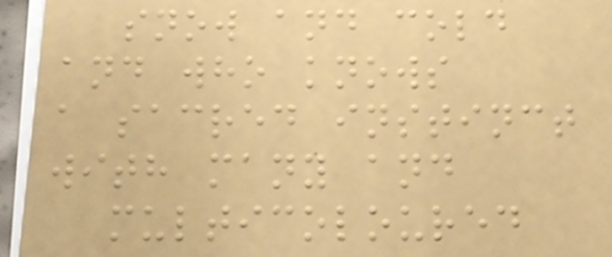snow and cold
and who knows
a sacred instinct
with many and
multicoloured
